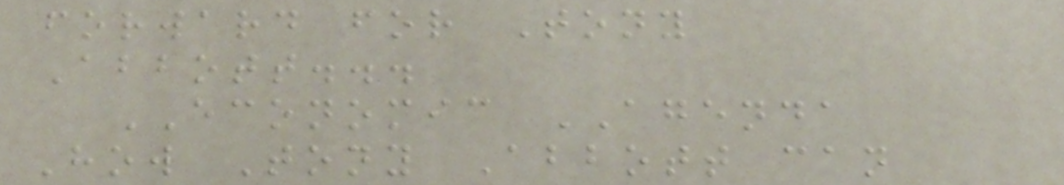forward for Tony
Abbott...
ECONOMIC AGENDA
How Tony Abbott can
